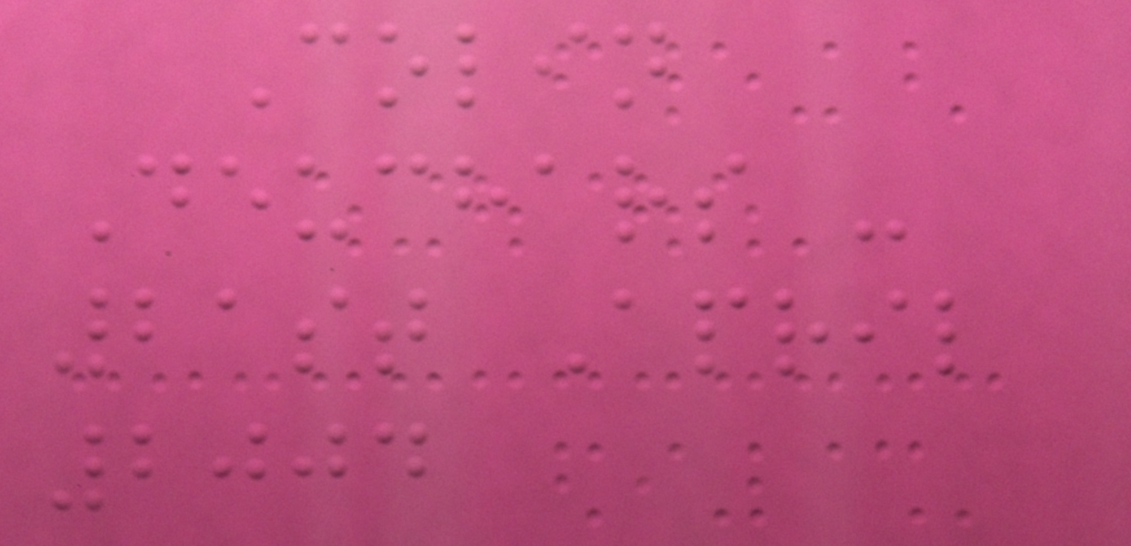Colin
Deuchars -
21st April
2004
